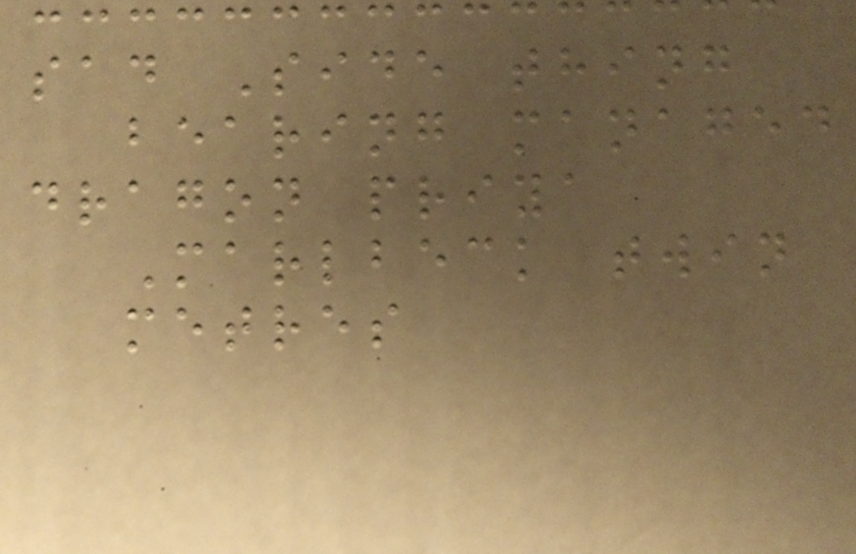sad Side thing
bearing managed
dragon priya
Marlbeck twin
metres
